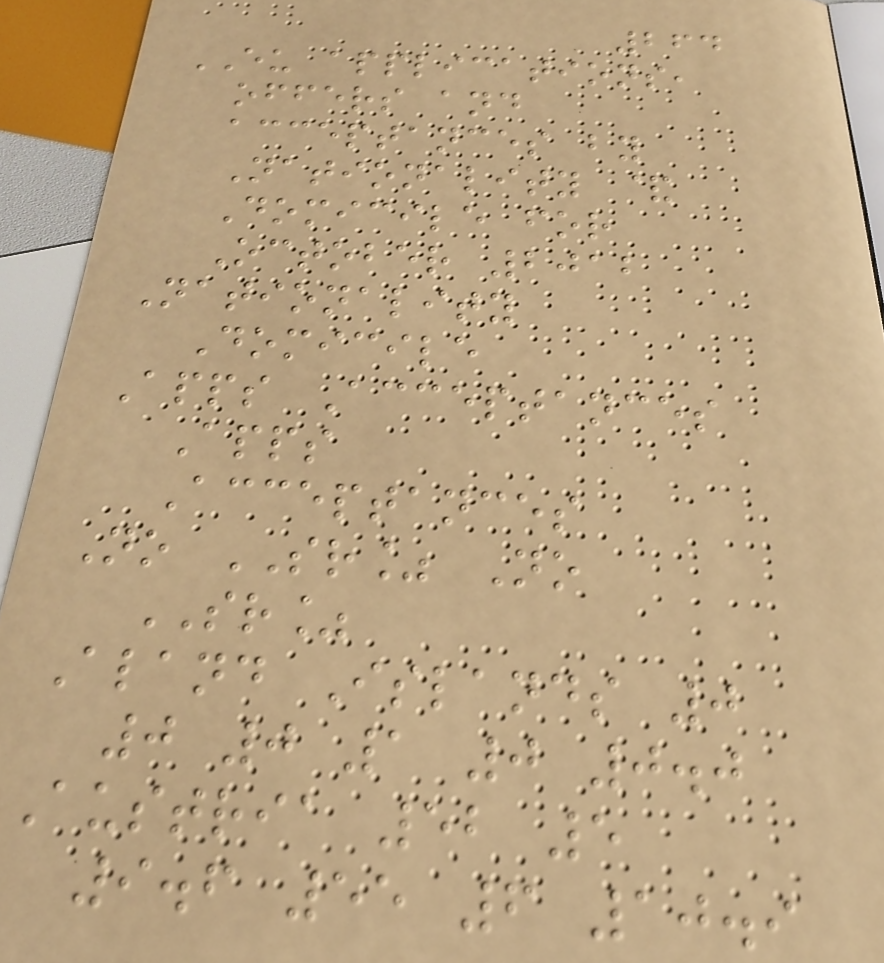264
EU applications,
offers and
acceptances by
Nationality &
Domicile for
October 2012
Nationality
Domicile
Apps Acceptances
Apps
Acceptances
No SR% No
SR%
Aland Islands 0
0 0 1 0 0.0
Austria 52 5
9.6 55 6 10.9
